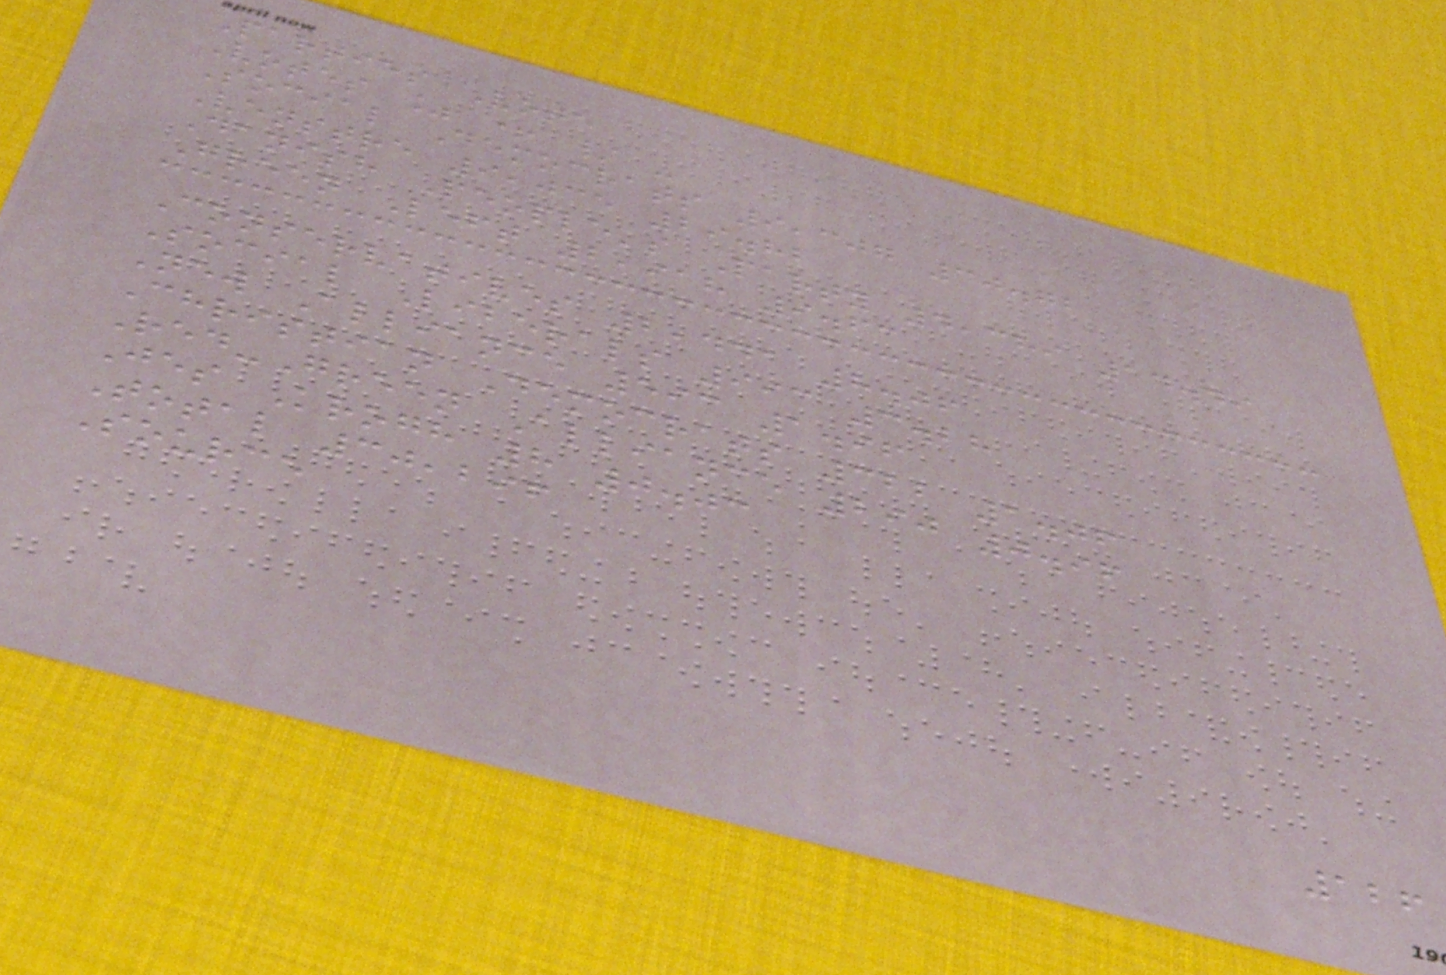Parties Vote
Votes % + / -
Social Democrats 9,307 30.72
Venstre 9,035 29.82
Danish People's Party 4,389 14.49
Green Left 2,918 9.63
Conservatives 2,441 8.06
Social Liberals 993 3.28
New Alliance 593 1.96
Christian Democrats 322 1.06
Red-Green Alliance 290 0.96
Jes Krogh 8 0.03
Total 30,296
Source
126
